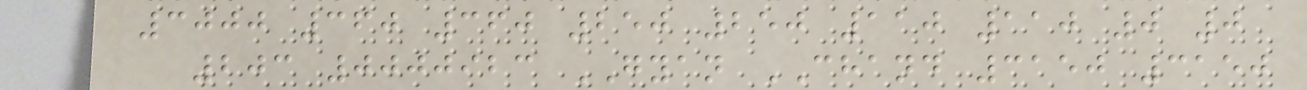3000 360 360 250 250 110 110 0 0
203 0000923 GYAN CHAND 3150 3150
